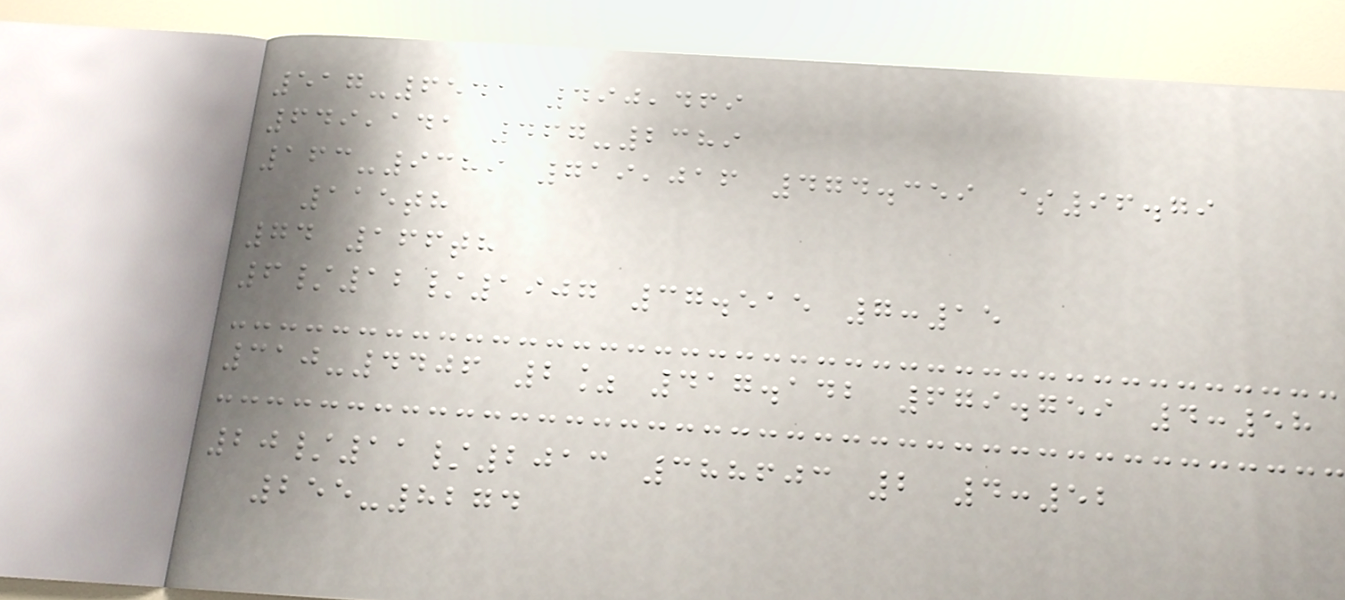517-6541 490,469
649,141 467-2389
163-9389 719,016 474.359 $96.79
115th
74 166th
6/12/1907 37.515 7:15
310-4406 2% 417.142 679.759 4:58
20/11/2013 388603 2 4:52
255-8274
